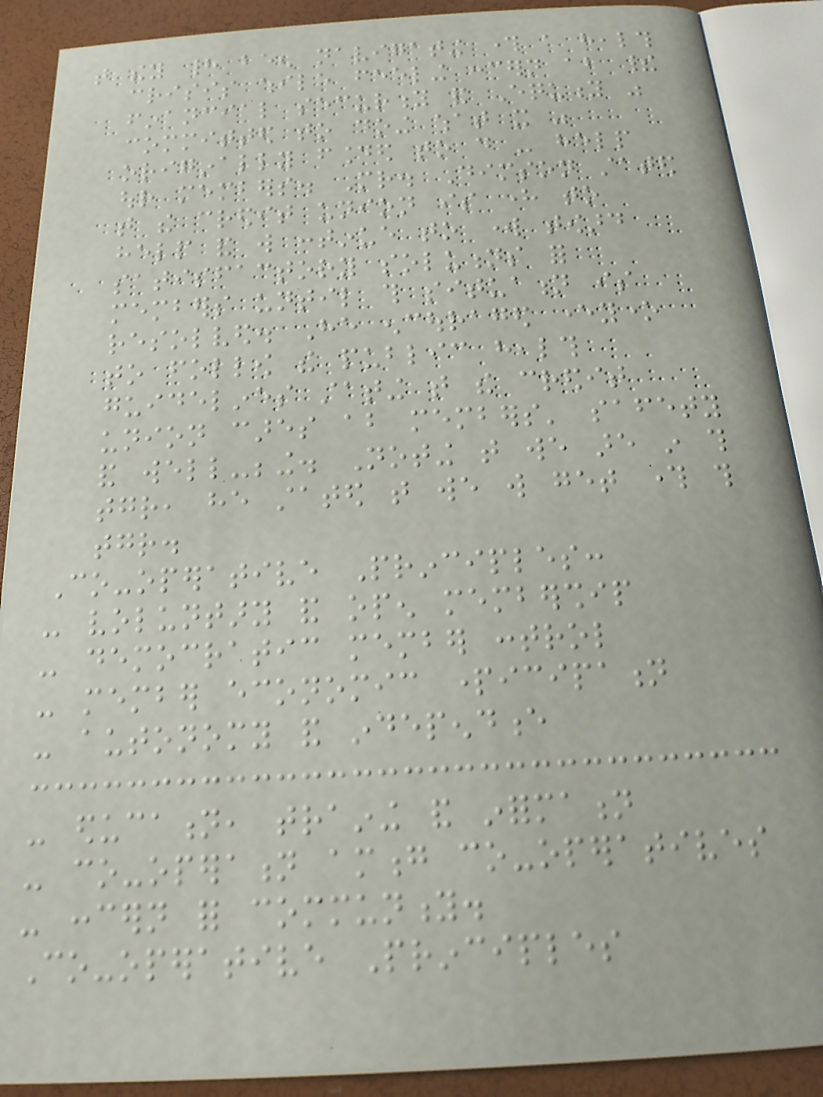that they had been navigating through a health
crisis while feeling concern about their
financial security and Equity was
committed to doing what it was
originally founded to do - help
our members. Mr. Dimson stated
that the credit union is here to
help and will continue to work toward
satisfactory solutions for
members until this situation is
resolved. He encouraged everyone
to follow the public health
guidelines stating that the credit
union cares about members' safety
and well-being. Noting that we are in this
together, he stated that we will get through this
together.
Co-operative Principles:
- voluntary and open membership
- democratic member control
- member economic participation
- autonomy and independence
- education, training and information
- co-operation among co-operatives
- concern for community.
Co-operative Principles
